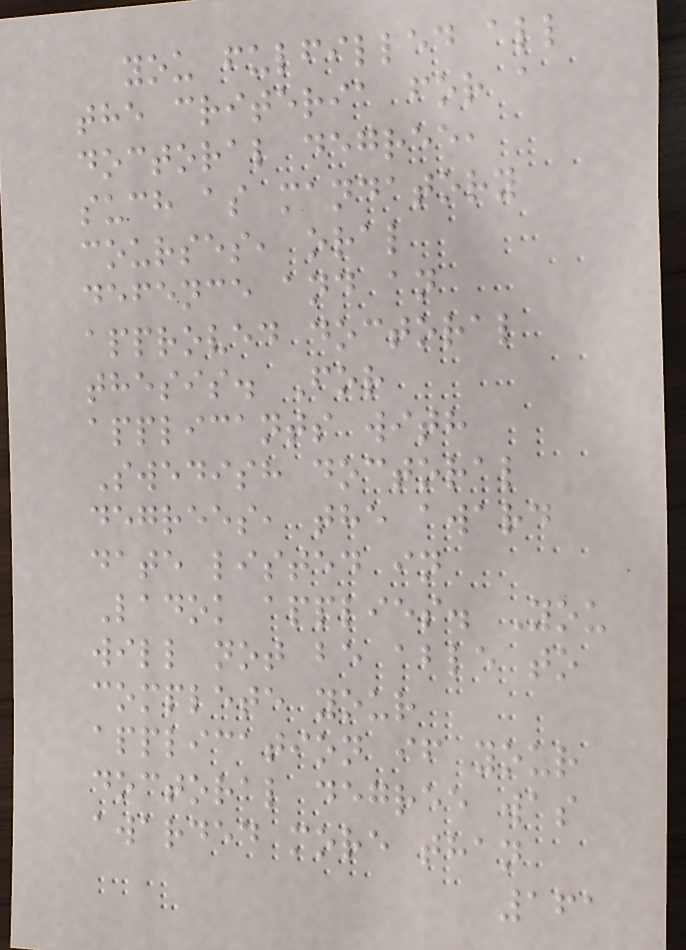you fulfilled all
the criteria for a
doctoral degree,
such as mandatory
courses, oral
defence and an
approved doctoral
thesis. For
applicants with
Swedish doctoral
degrees, the award
date listed in
Ladok applies. You
will not be able to
complete your
application if your
doctoral degree was
awarded more than
161
